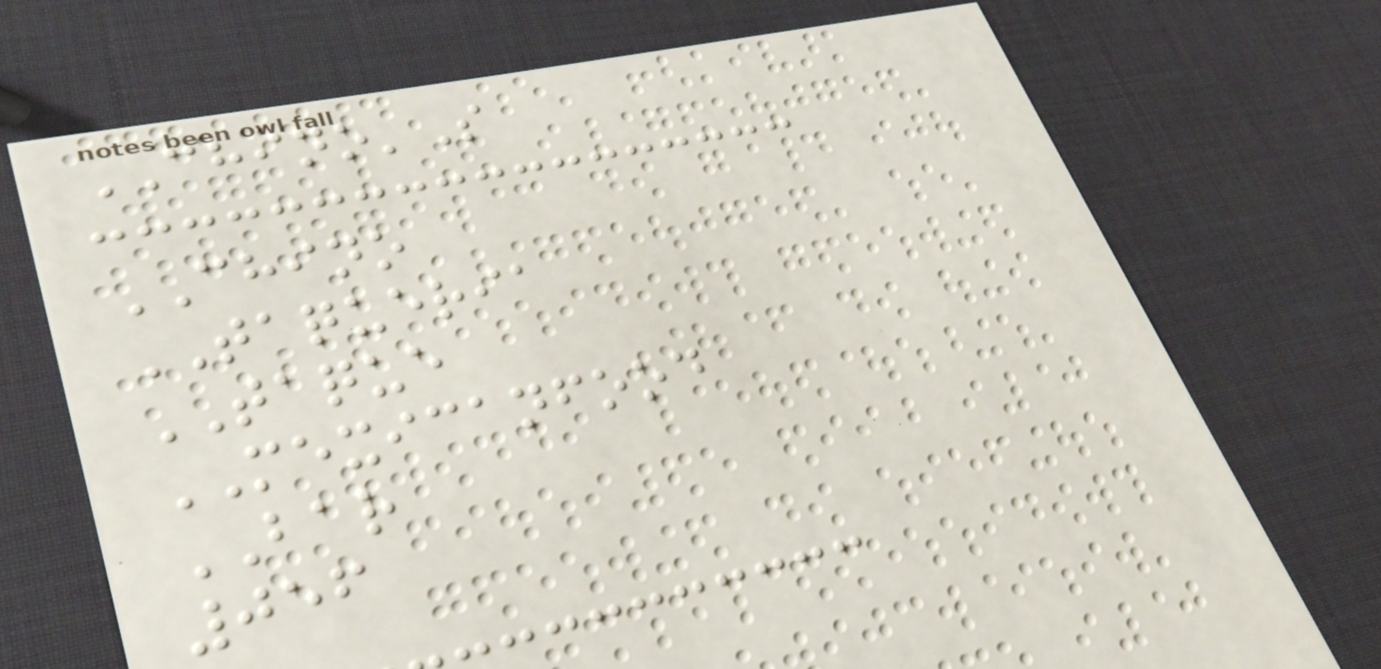CHINO'S
CHINO
TAQUERIA
TAQUE
MEXICANFOOD
BAR
056
